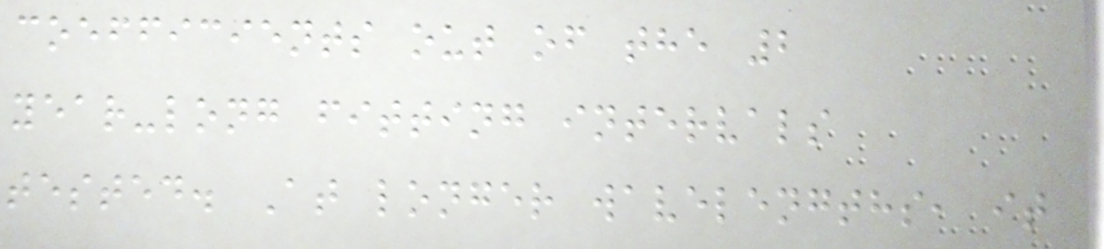coefficients out of the 2
year-long fitting intervals
tested. At longer wavelengths, it
